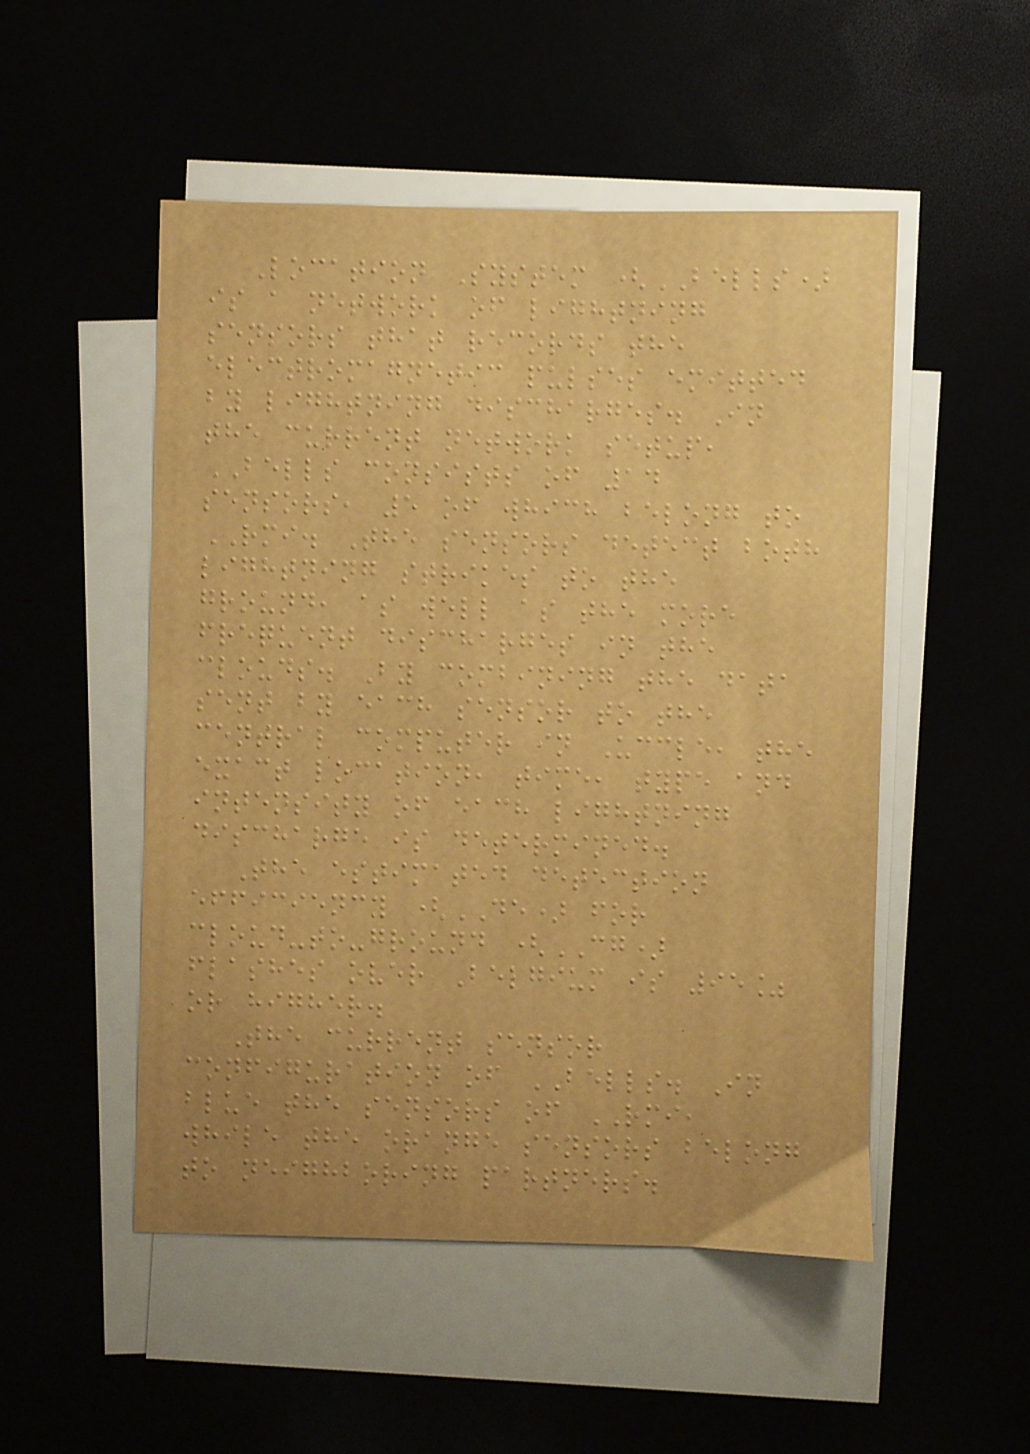Location System (BELLS)
is a network of lightning
sensors that records the
electromagnetic pulses emitted
by lightning discharges. In
the current network setup,
BELLS consists of 14
sensors, 5 of which belong to
RMI. The sensors detect both
lightning strikes to the
ground, as well as the more
frequent discharges in the
clouds. By combining the data
sent by each sensor to the
central computer in Uccle, the
exact location, time, type and
intensity of each lightning
discharge is determined.
The estimated detection
efficiency (DE) for
cloud-to-ground (CG)
flashes over Belgium is 95%
or higher.
The current sensor
configuration of BELLS. In
blue the sensors of RMI,
while the orange sensors belong
to neighboring partners.
